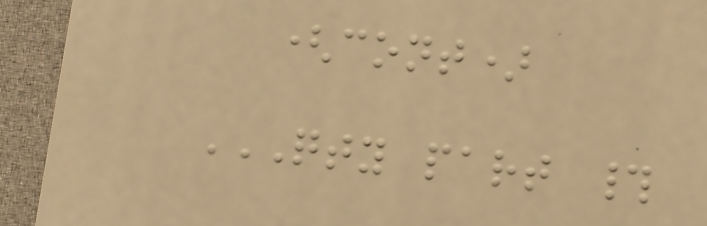(cont)
QTY PART #
